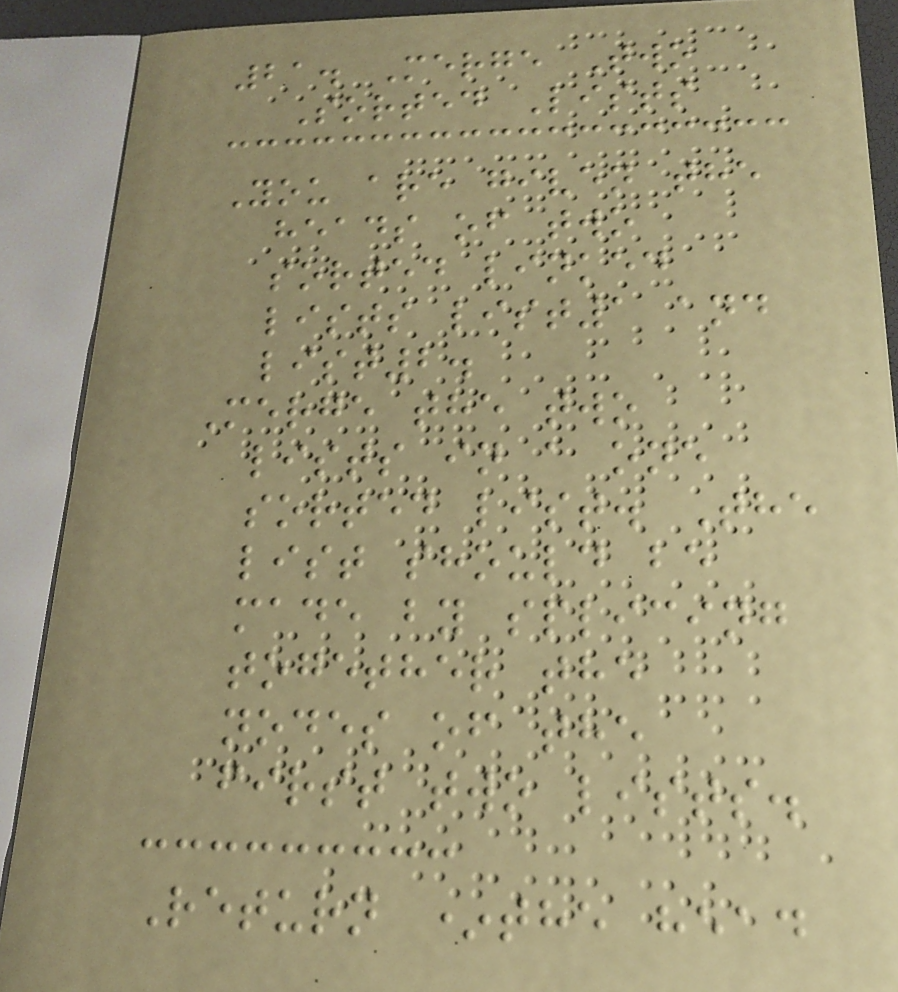21. Merge Two
Sorted Lists
You are given the
heads of two
sorted linked
lists list1 and
list2.
Merge the two
lists in a one
sorted list. The
list should be
made by splicing
together the
nodes of the
first two lists.
Return *the head
